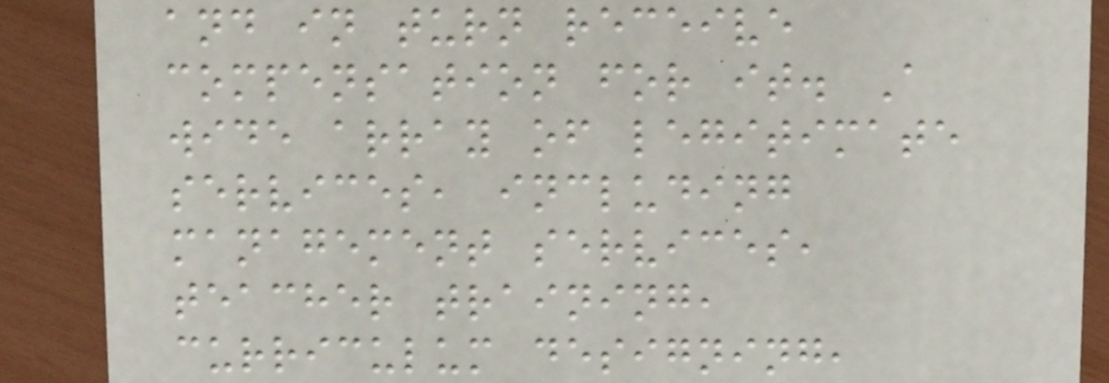and in turn receive
compensation for it. A
wide array of legitimate
services, including
management services,
teacher training,
curriculum designing,
